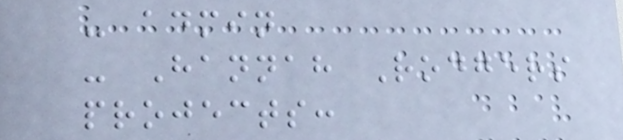- admin
- Hannah Rodgers
projects:
